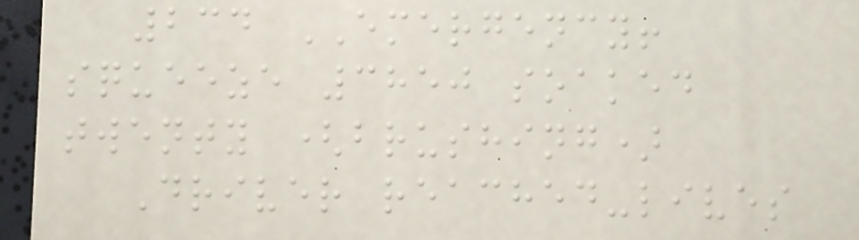234 EMERGENCY!
squeeze 3850 soaked
twenty (brushing)
Driver reached-lives
